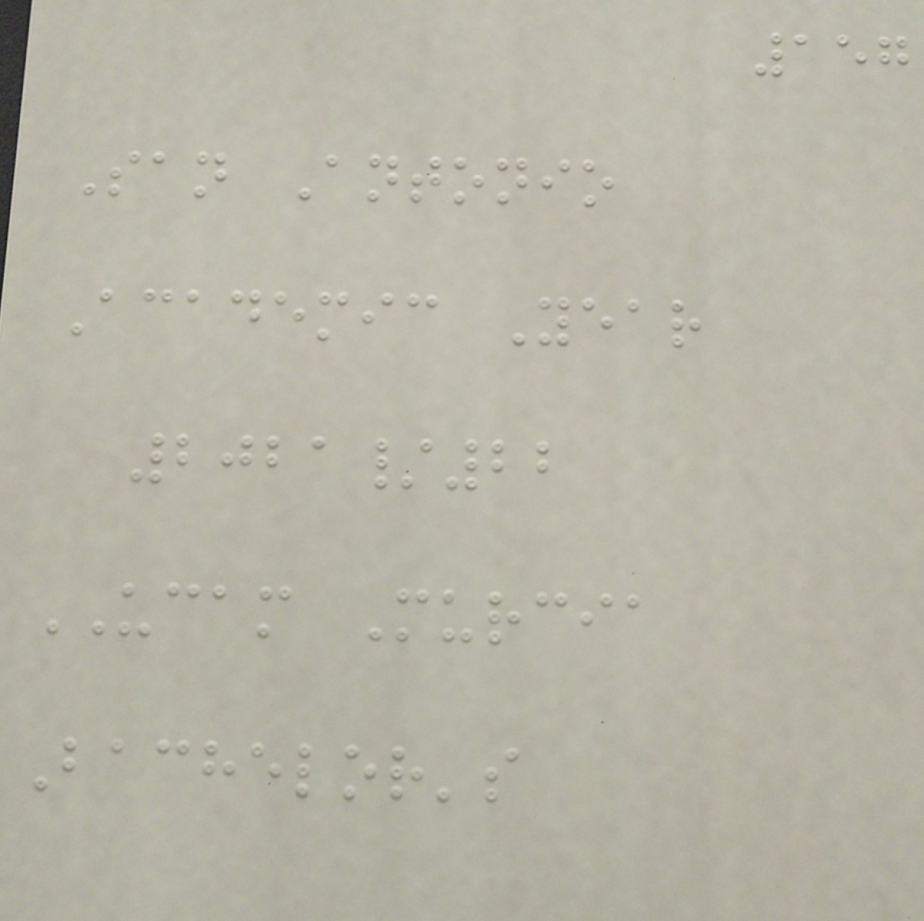157
San Antonio
Academic Year
2021/22
UCAM Murcia
Bachelor's
